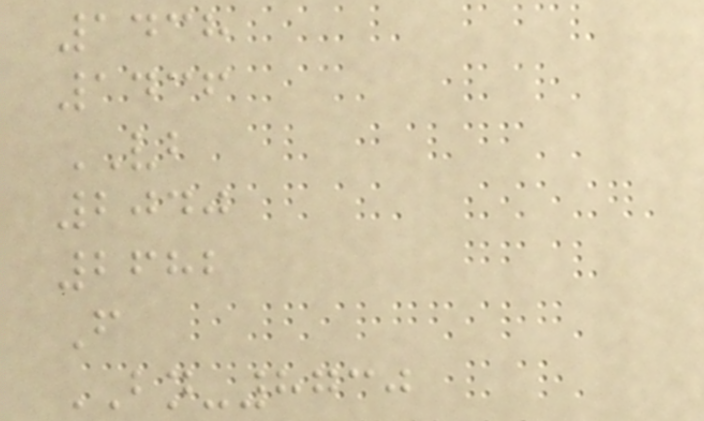1438
1436
VB
2040
2682
F
BN-8730
